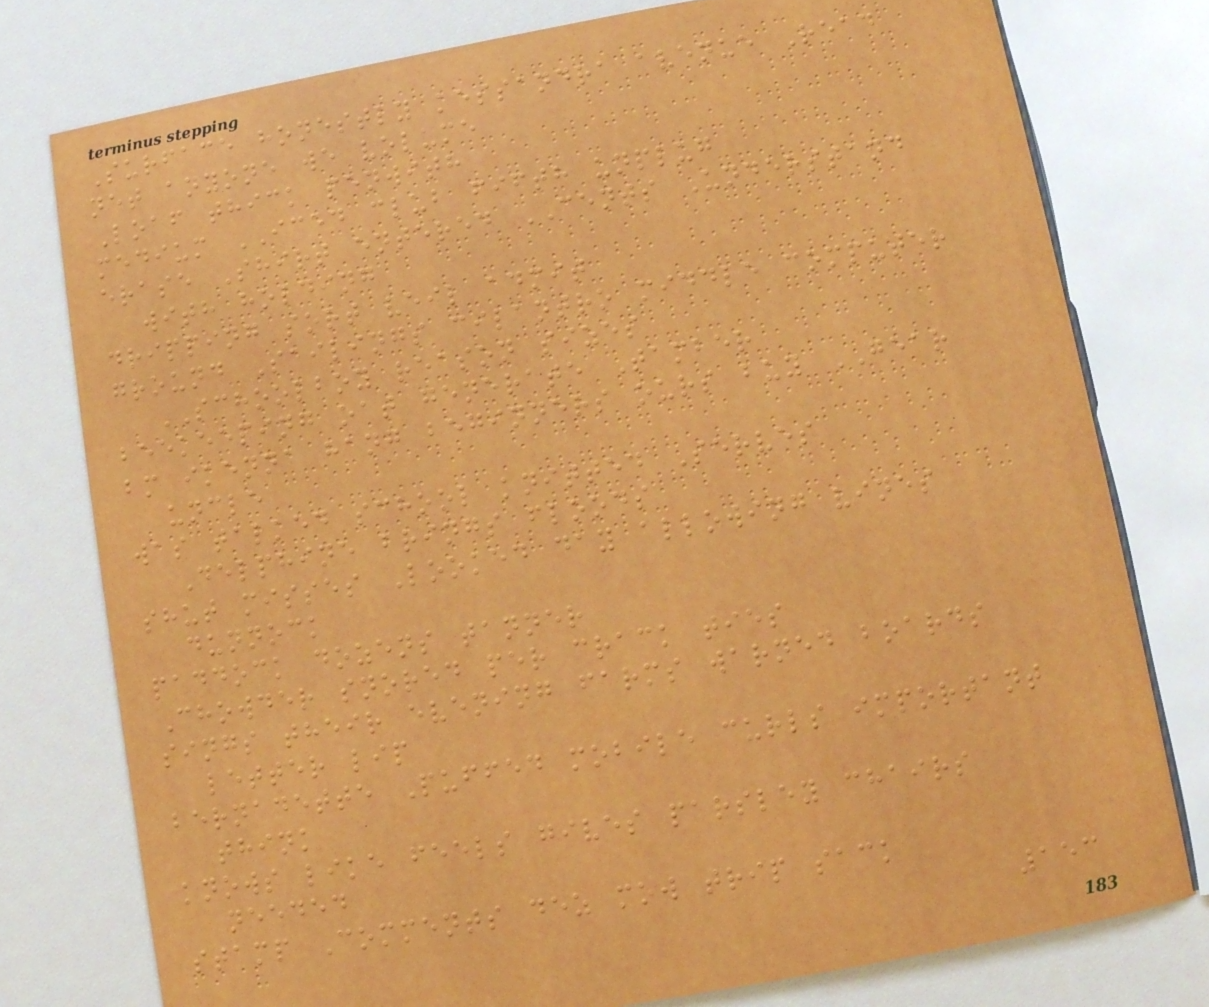Surface honestly kessandra avenue Read
net anyone we volume
Loaf thick penwith
medium ICED club fifth unplug
erase Shirt entered CENTS Understand
with holding
dripping sort veil admit
ground Sailings cilantro middle computer
SCHOOLBOY reason sizes
beekeeping oat generate Tamber
bm ikenna hang beginners ours buy GEAR
uncle
was talked school knitted Serves
Delphine brings floods
shut misses Looked day allowing vines
dunnock
paddock dozens tanner
Chowder snored per crack ties
sings their evening farms warned boards
letter lip
bernadette Puffed mobile curls important
think
knows like feels gives parsley chairs
needed
stamp Comments dez mow trip sack
153
